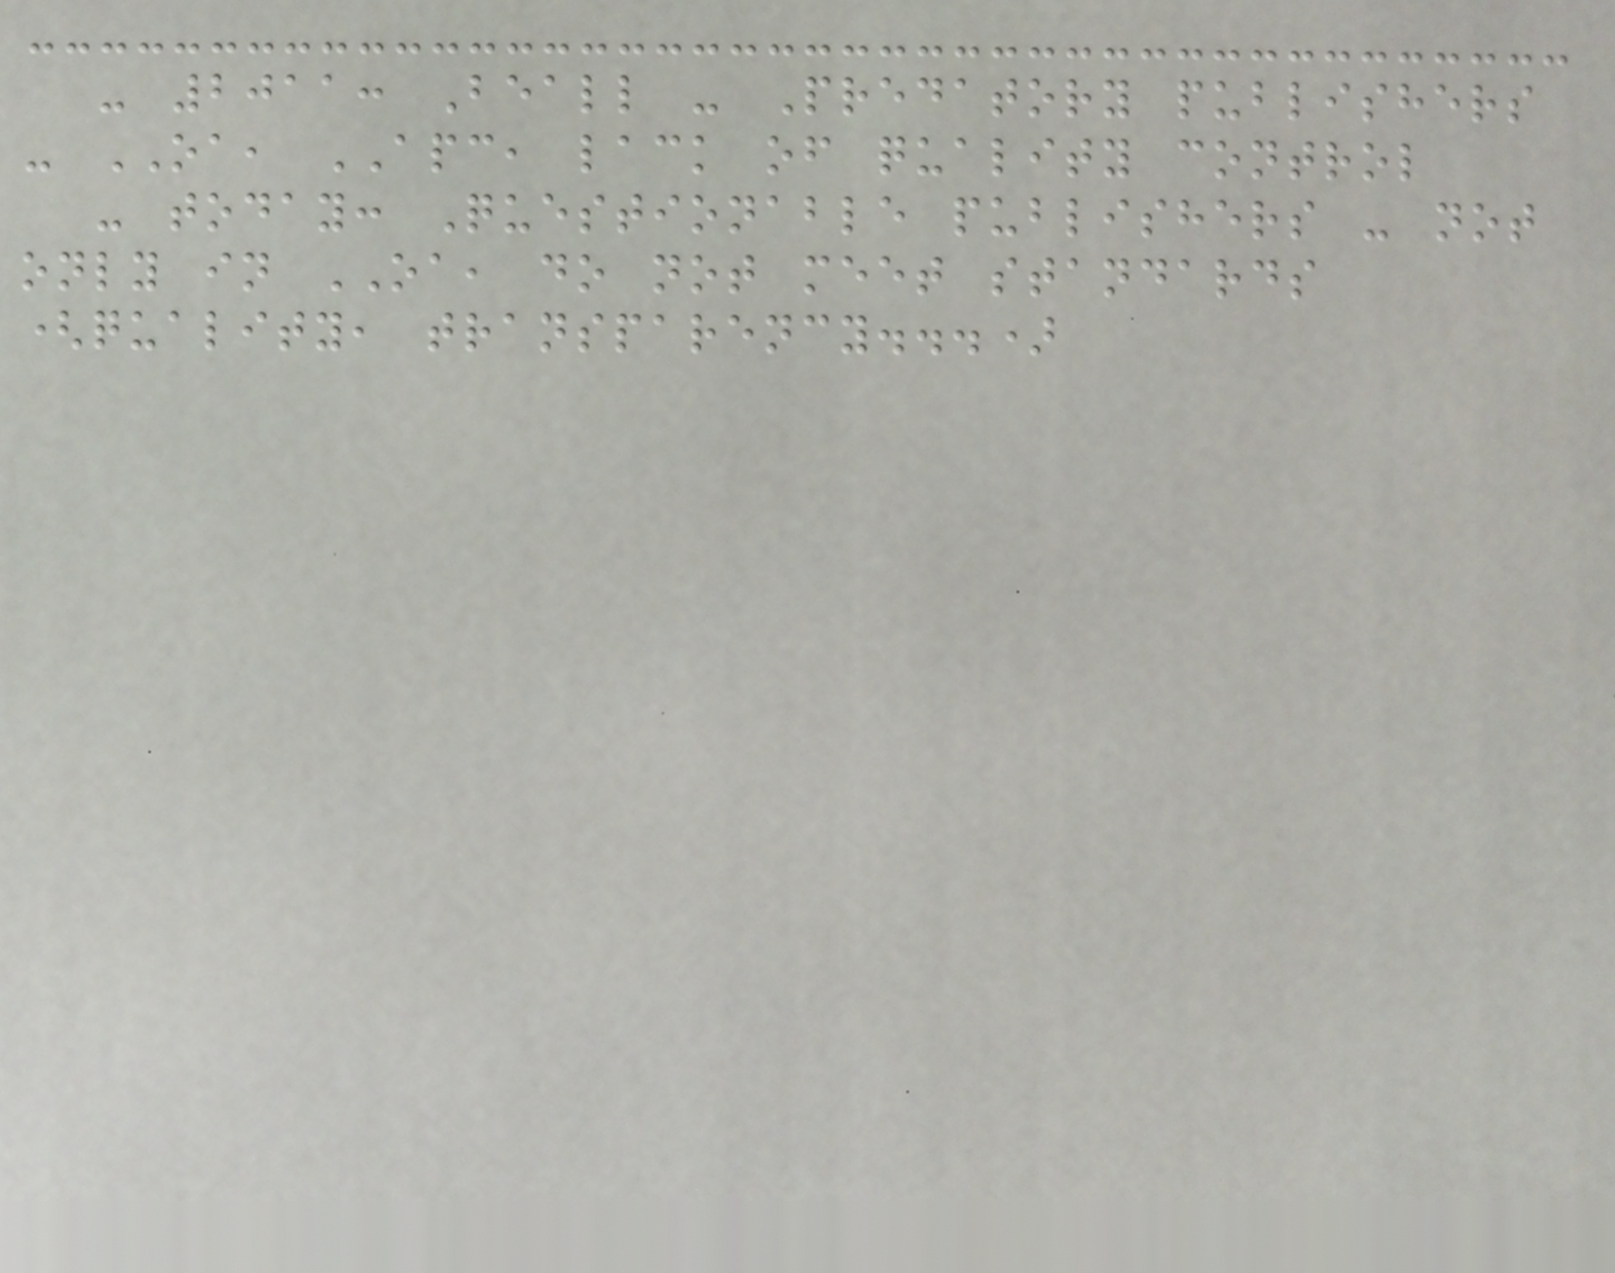- 2011: Beall - Predatory publishers
- OA, APC, lack of quality control
- today: Questionable publishers - not
only in OA, do not meet standards
(quality, transparency...)
